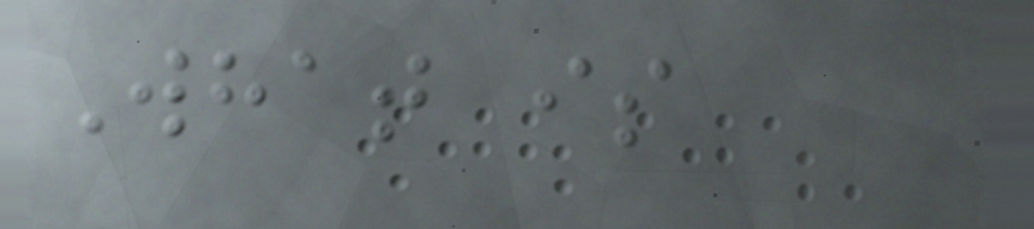What is
